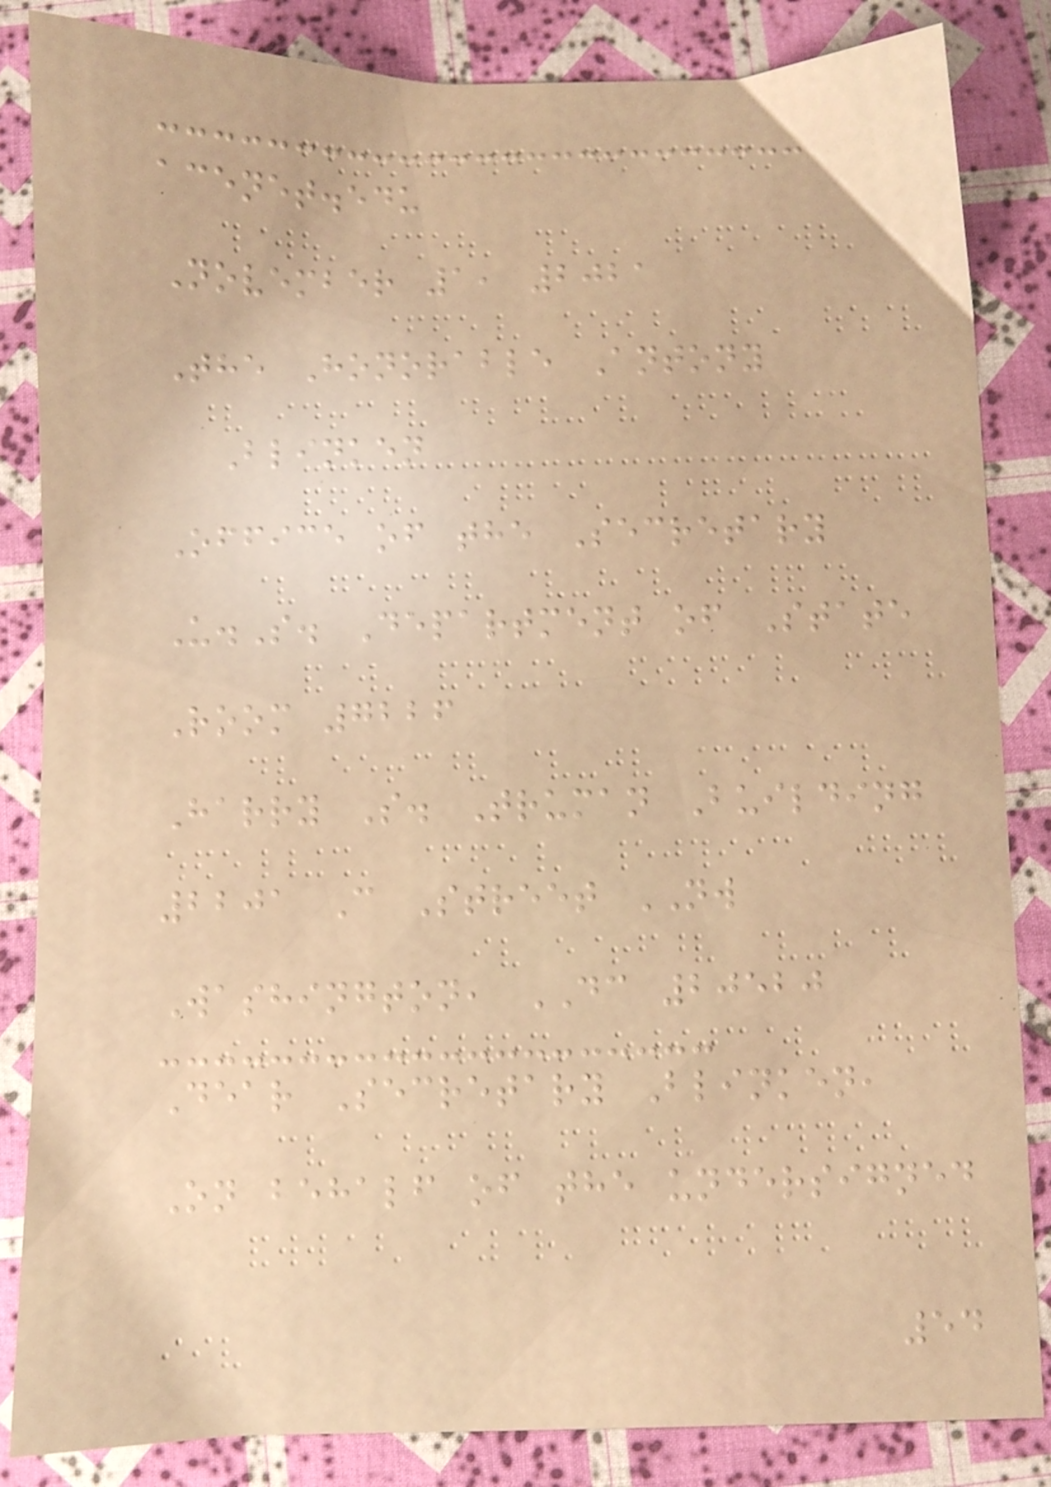acenet.edu
November 1, 2021
The Honorable Antony
Blinken
Office of the Secretary
U.S. Department of State
Room 7226
Harry S. Truman Building
2201 C Street NW
Washington, DC 20520
Dear Secretary Blinken,
On behalf of the undersigned
54
